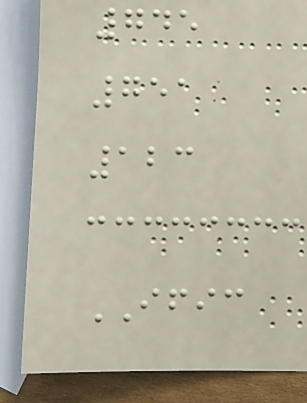745
751
123
IFIC
